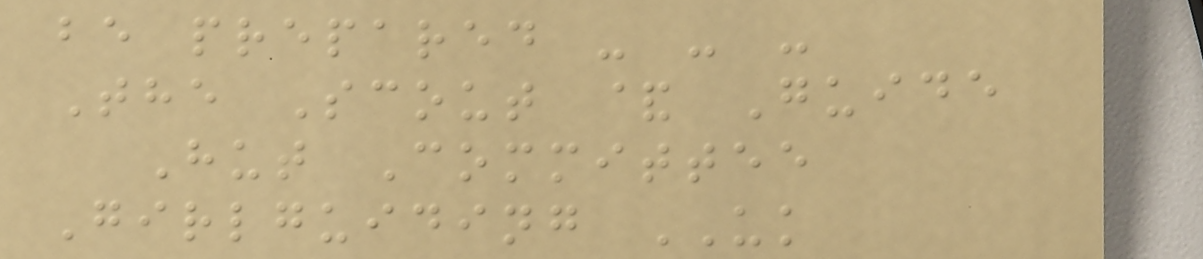be prepared - - -
The Scout & Guide
Hut Committee
Girlguiding UK
